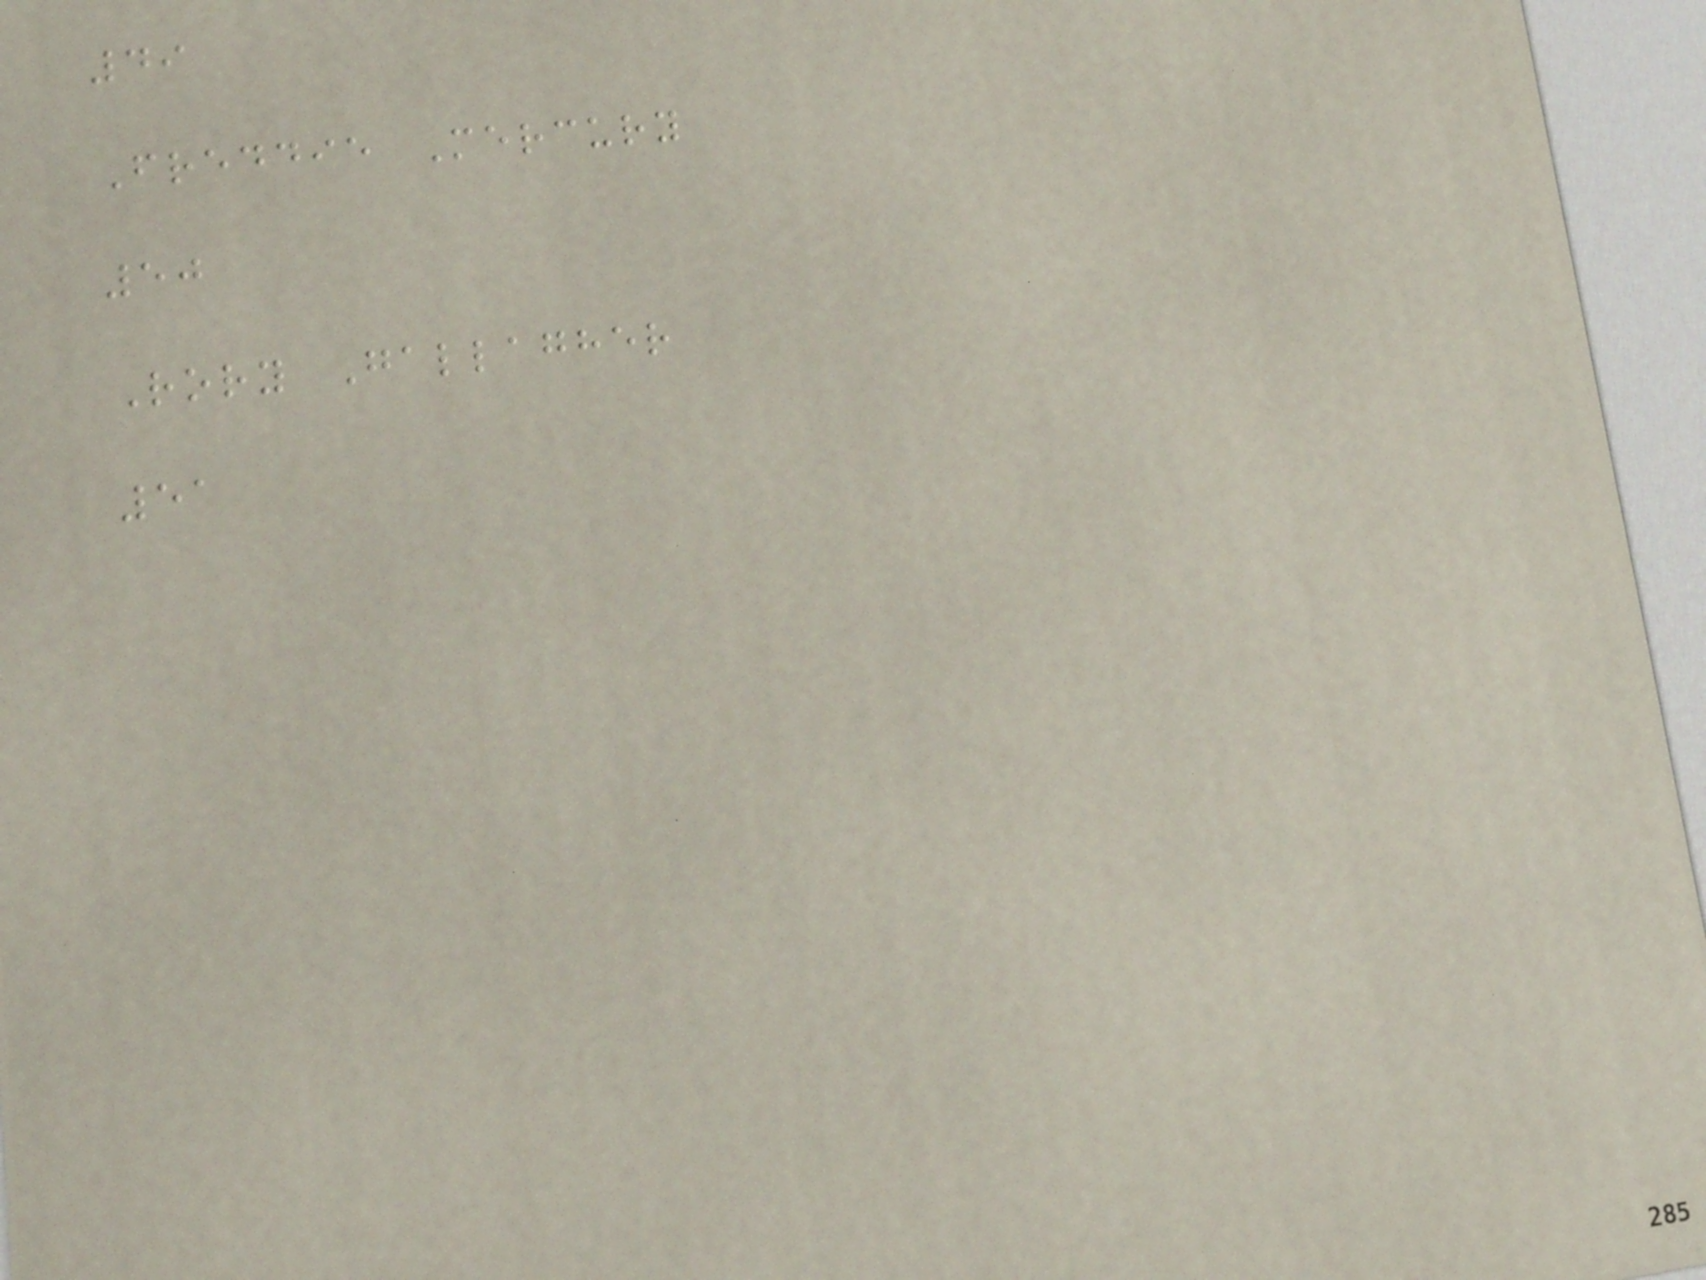49
Freddie Mercury
50
Rory Gallagher
51
